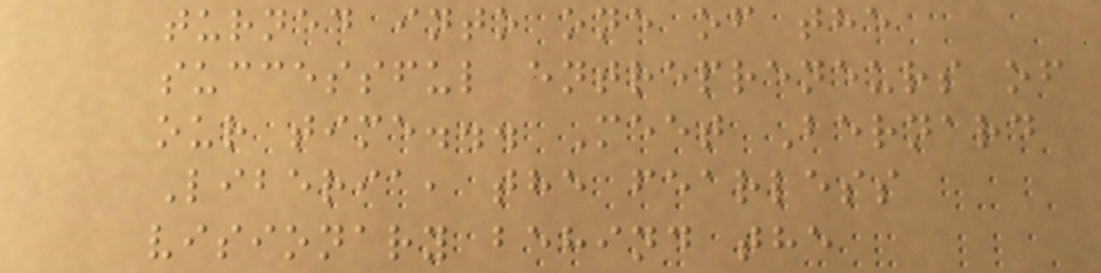turned into one of the
successful entrepreneurs of
our time... Meet Bernard
Liberia, the fearless
visionary behind the
